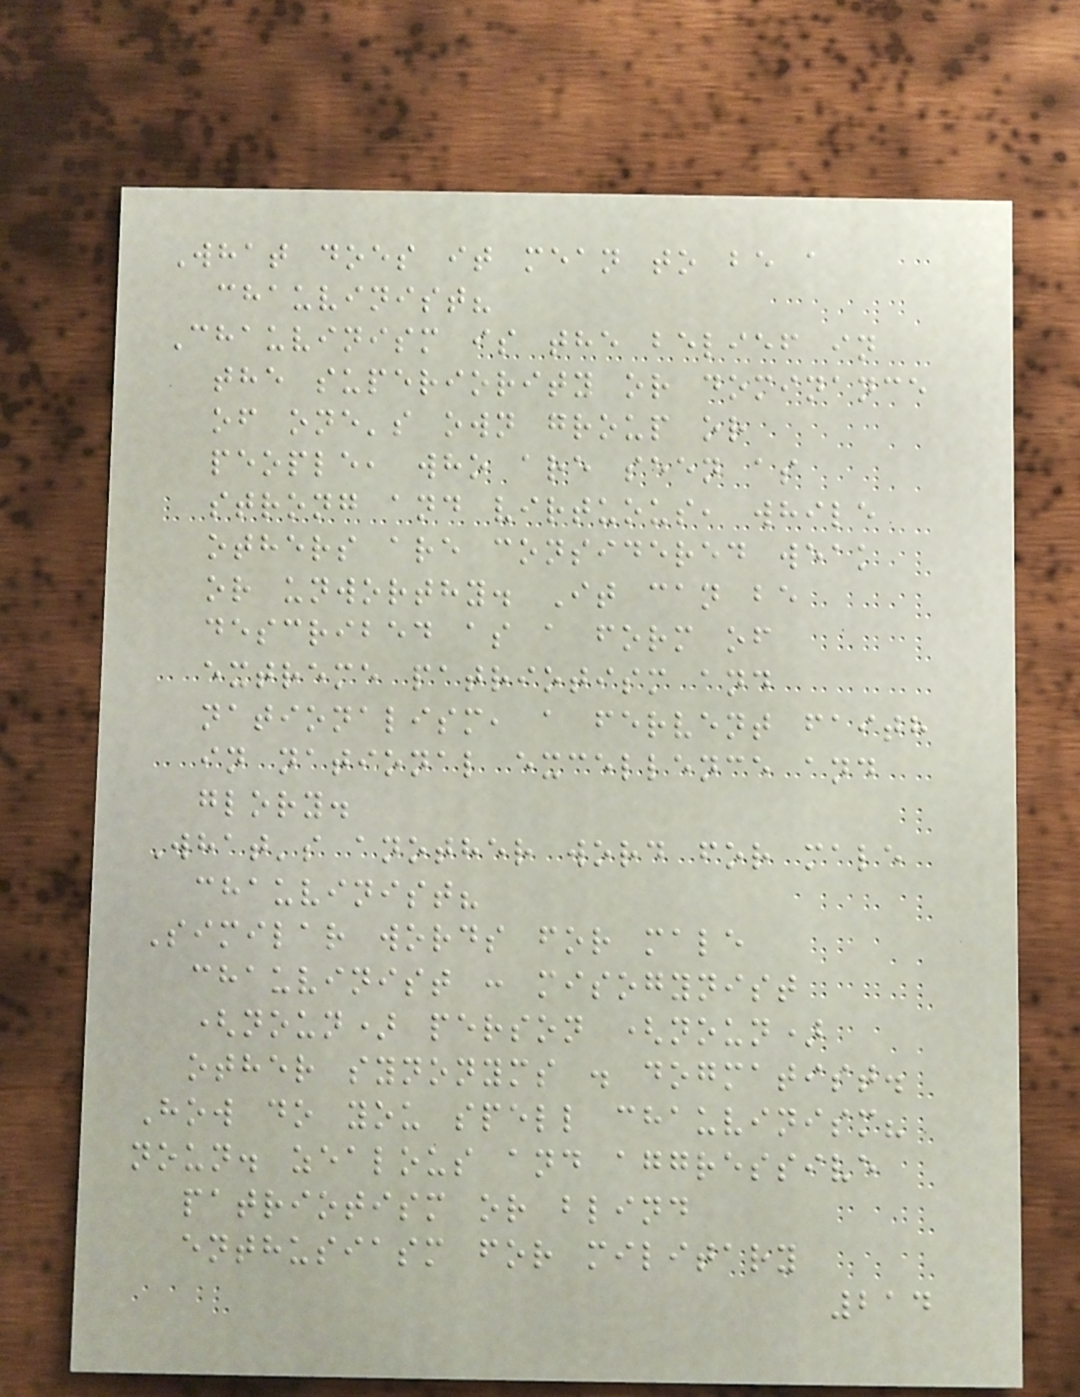What does it mean to be a
chauvinist?
Chauvinism is the belief in
the superiority or dominance
of one's own group or
people, who are seen as
strong and virtuous, while
others are considered weak
or unworthy. It can be
described as a form of
extreme patriotism and
nationalism, a fervent faith
in national excellence and
glory.
What's another word for male
chauvinist?
Similar words for male
chauvinist : misogynist
(noun) person (noun)
other synonyms . dogmatist.
How do you spell chauvinism?
noun. zealous and aggressive
patriotism or blind
enthusiasm for military
214
